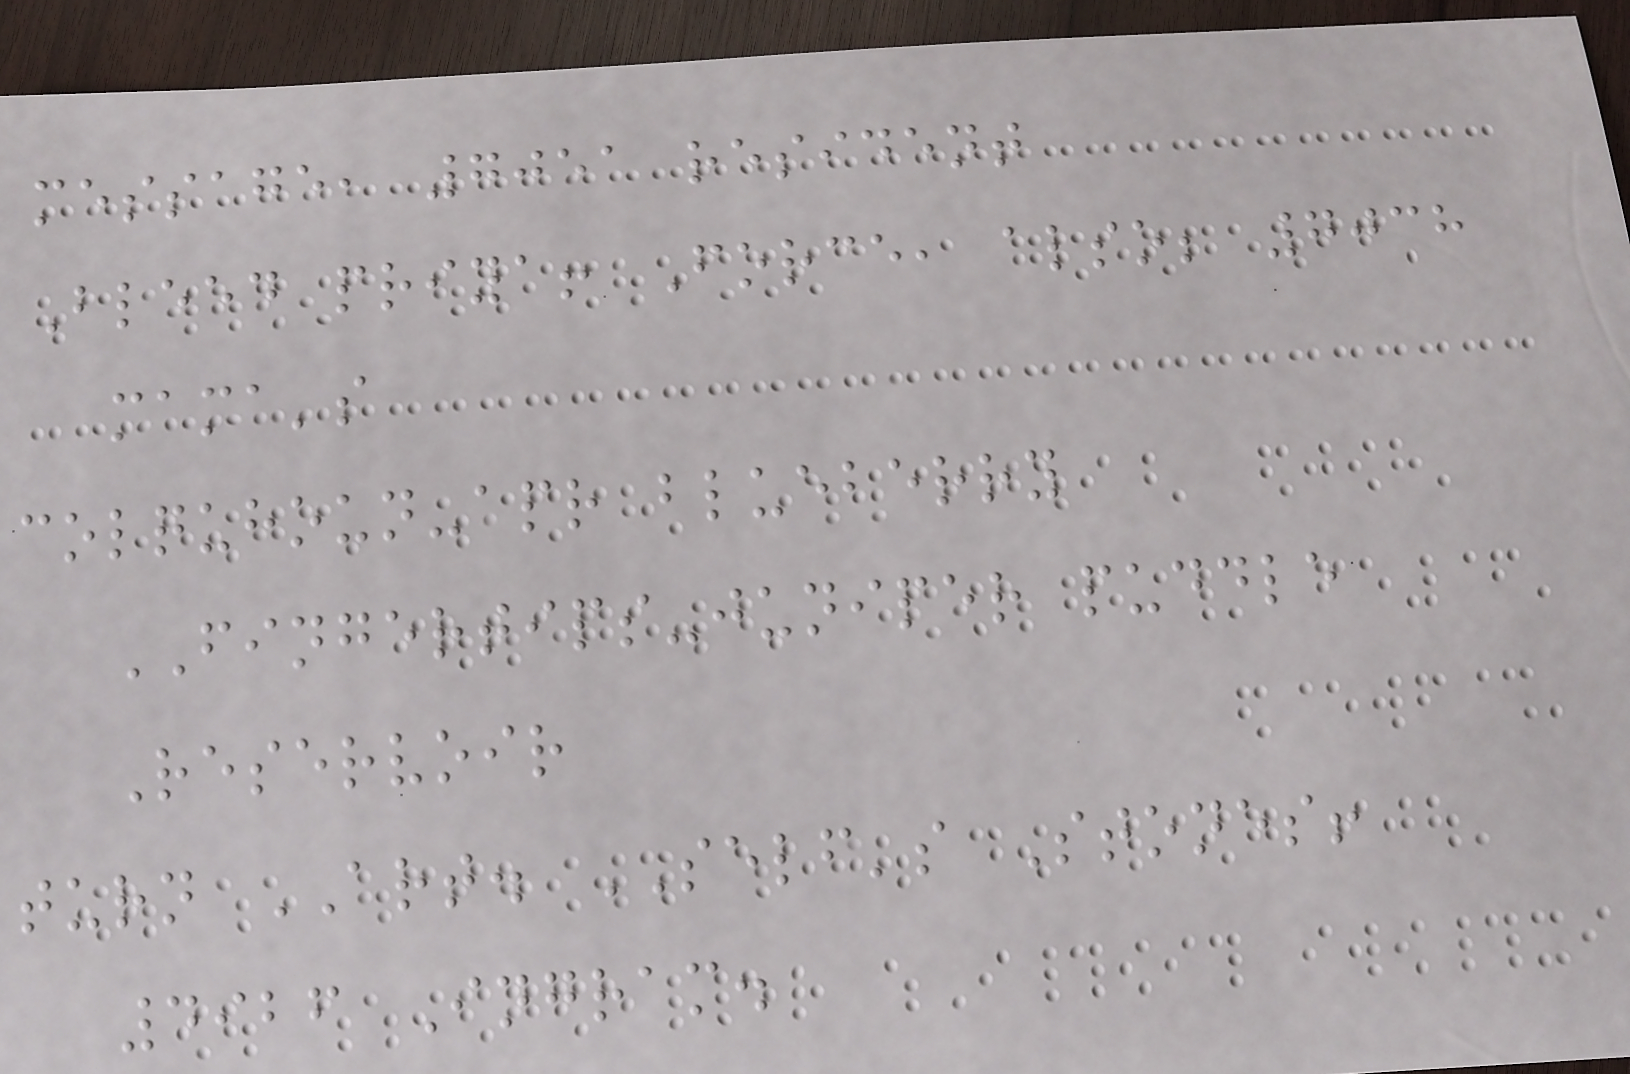message, 7051 resident
Bleed priya! Force, also; 7038
mama's
colquhoun-apr blueberry
FINGERTIPS-juniper puddle
Reservoir
turn ART. SELF's Stones!
4926 Ingram.
